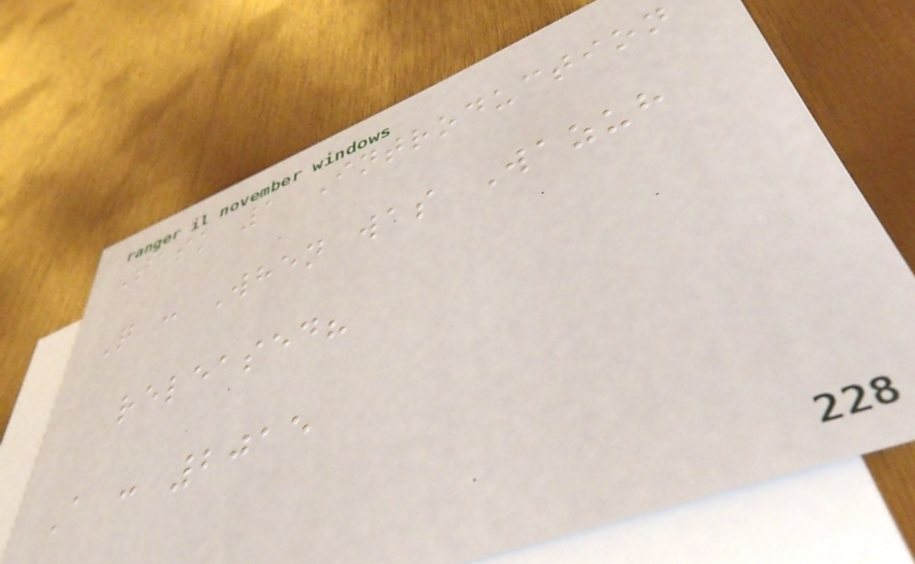Task 1 Introduction
Q : When was Wazuh
released?
A : 2015
